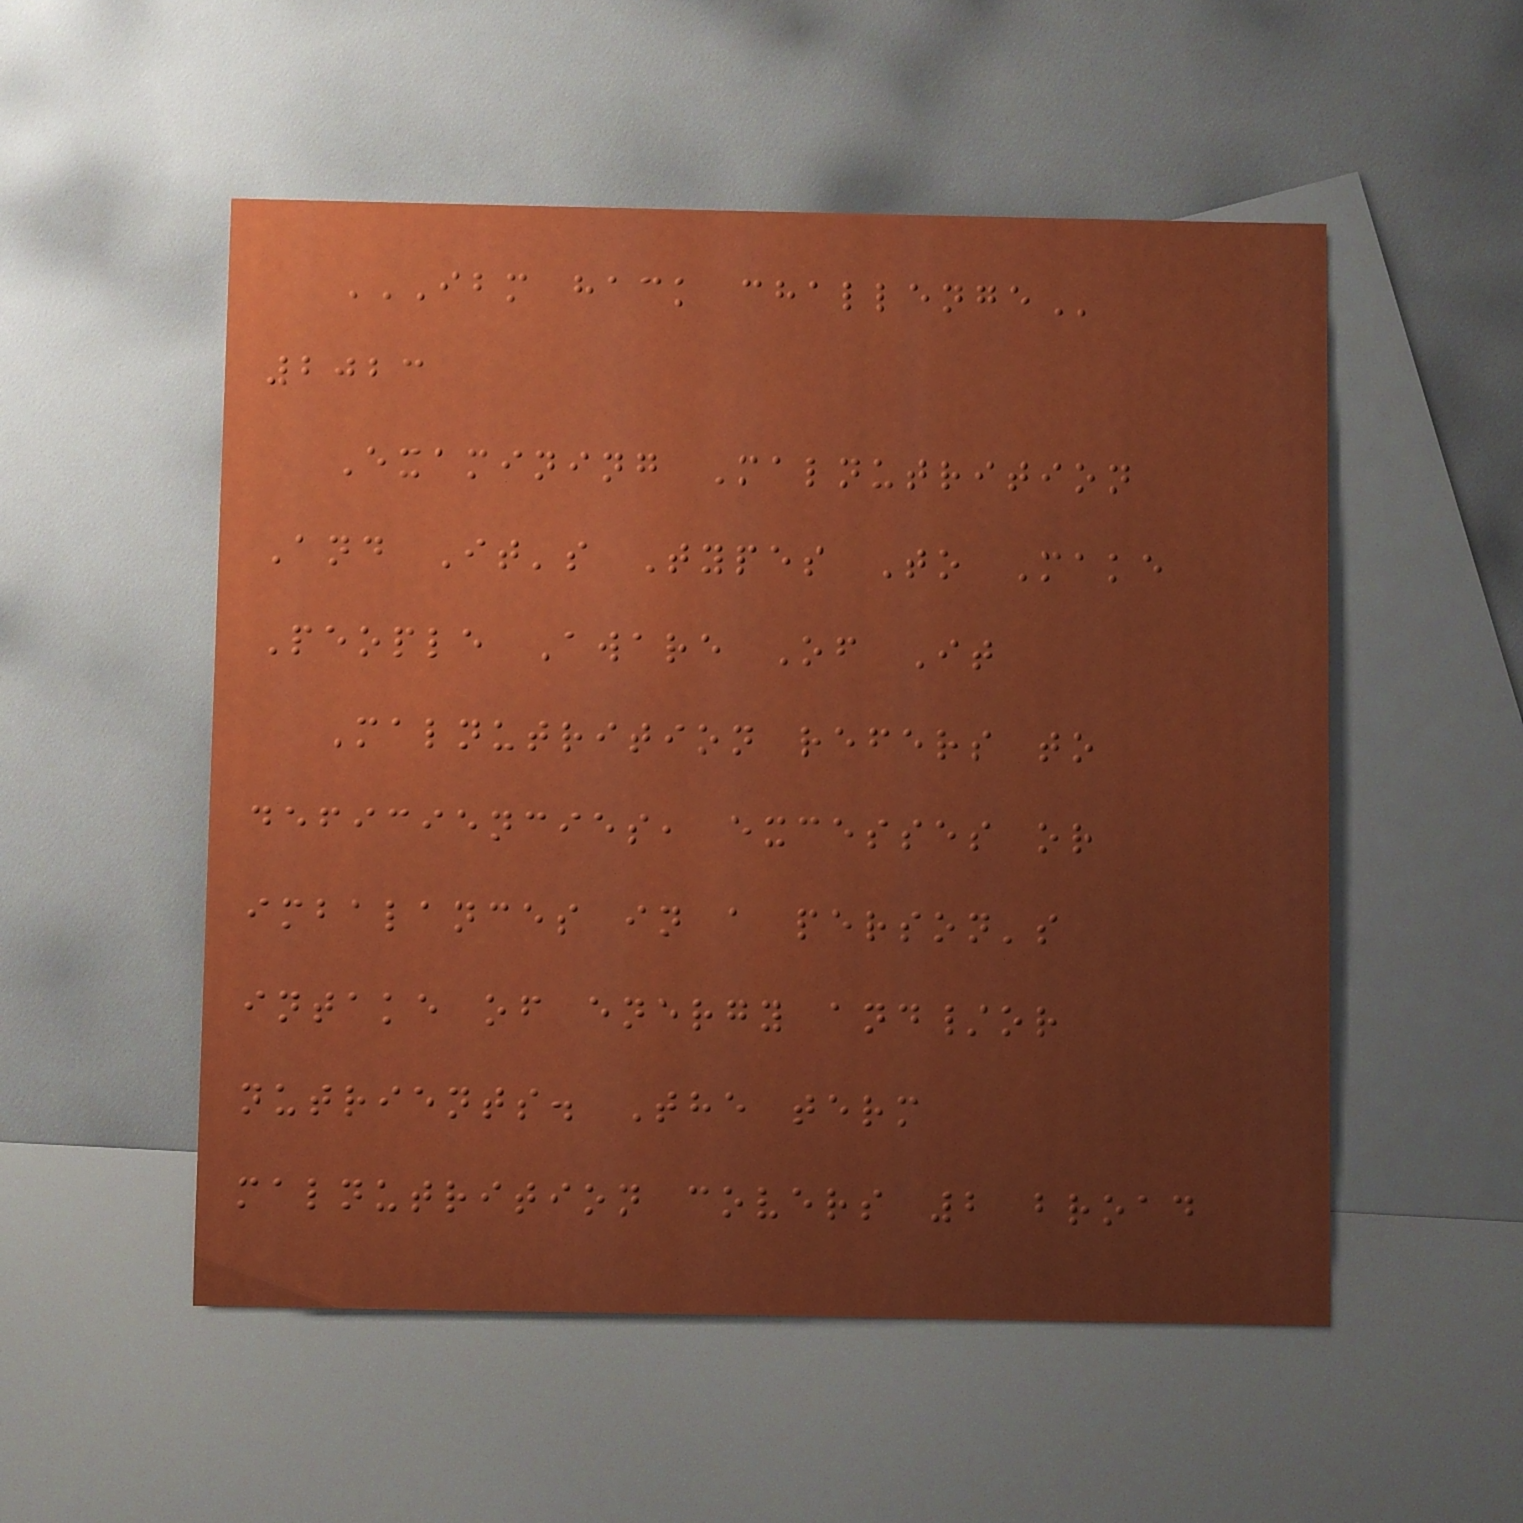IBM HACK CHALLENGE
2023
Examining Malnutrition
And It's Types To Make
People Aware Of It
Malnutrition refers to
deficiencies, excesses or
imbalances in a person's
intake of energy and/or
nutrients. The term
malnutrition covers 2 broad
